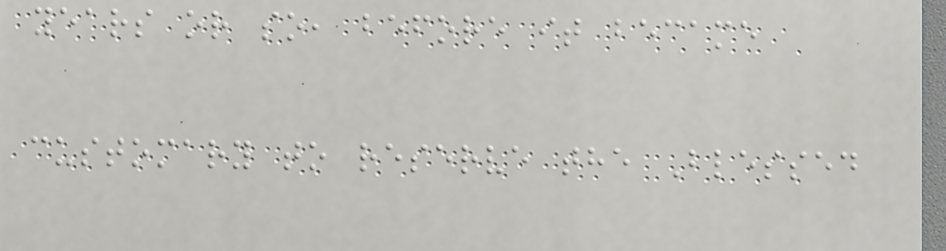years or so, before it became
customary to reserve the Blessed
